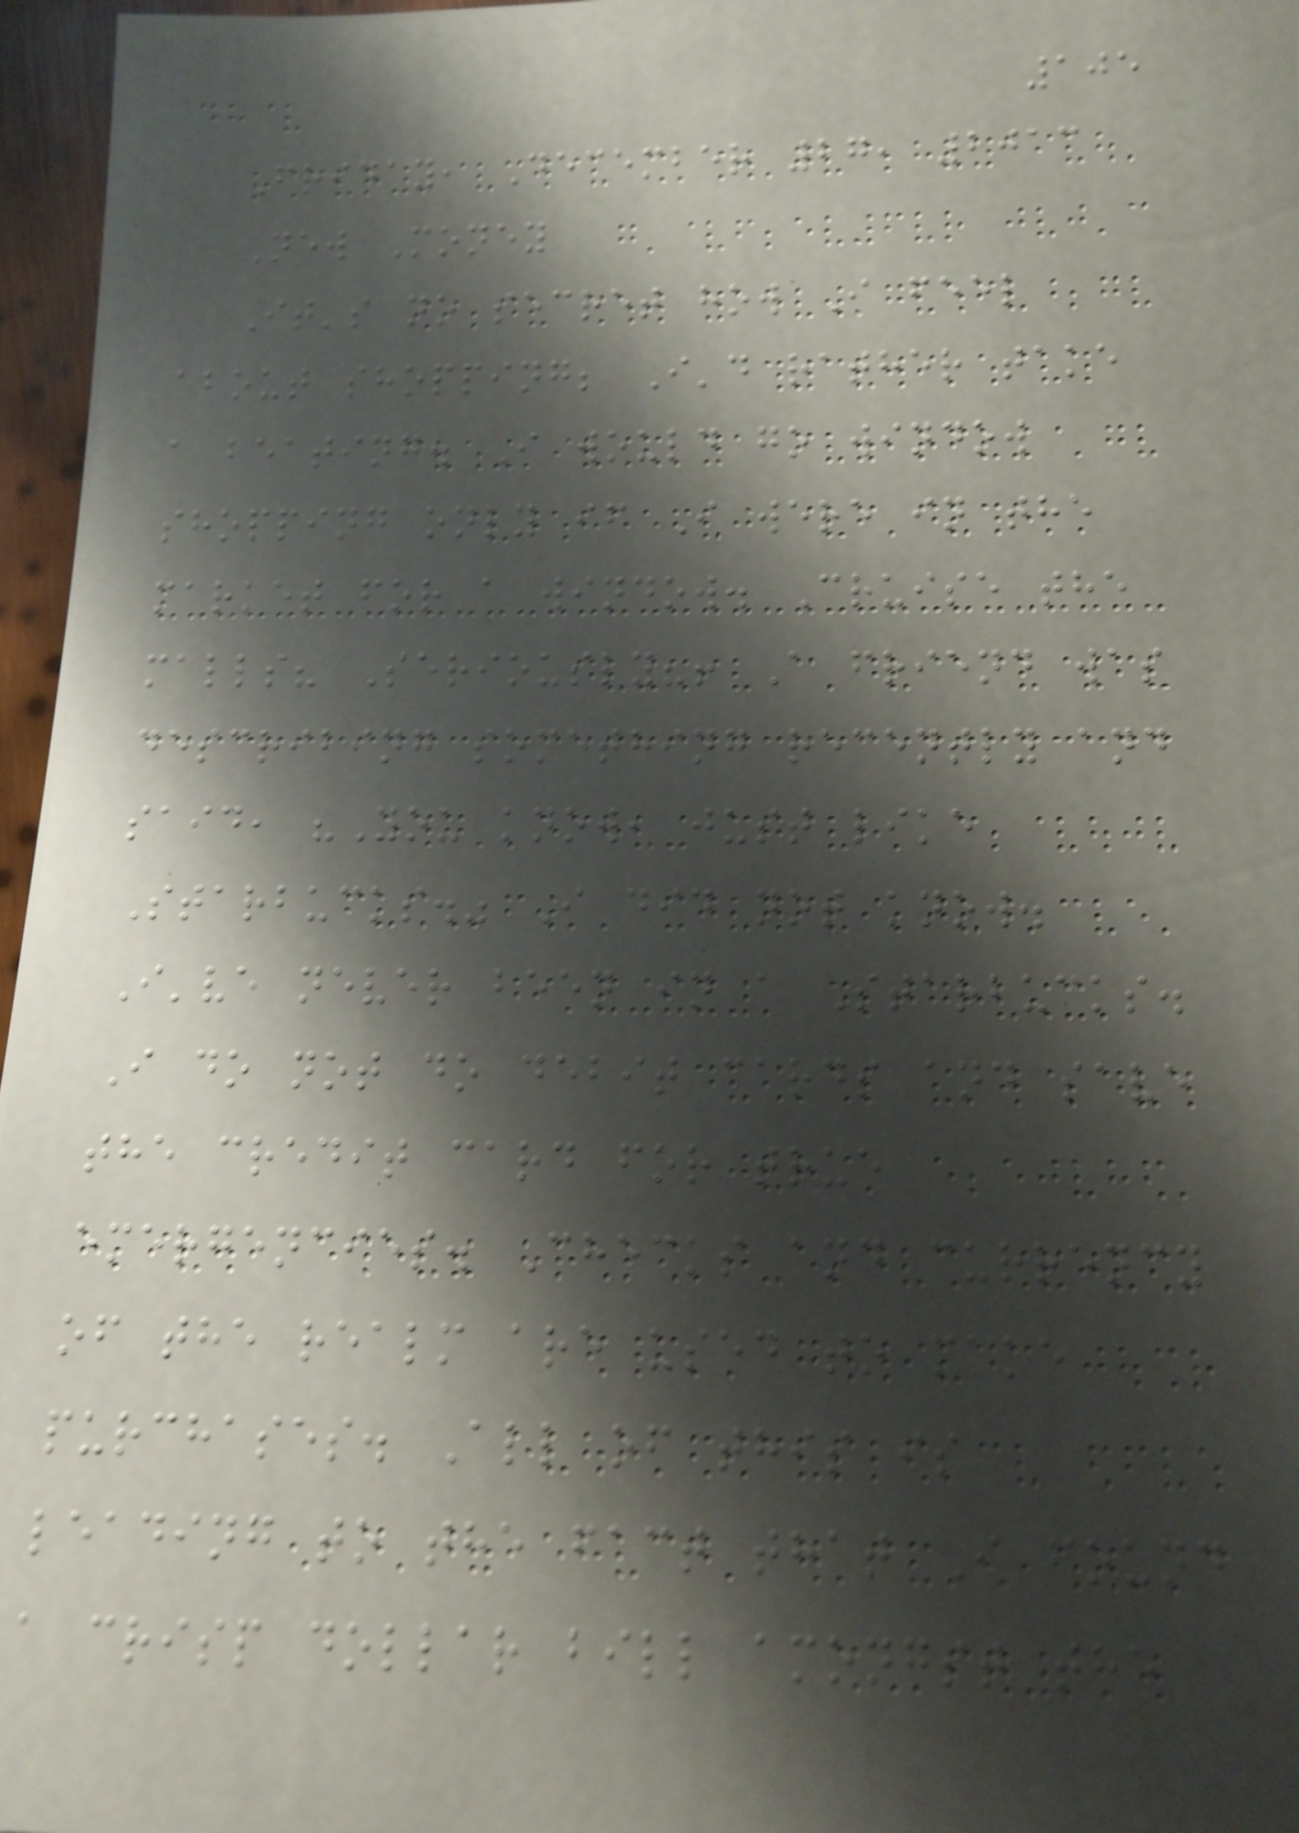105
Friday, December 27, 2013
New Money
It's no secret how I feel
about shopping; I'd rather take
a beating. I would go window
shopping only if I were in the
market for a window. Cruise the
malls? Seriously?! A friend was
describing something recently and
said, "You know, just like
Starbucks." I did not know.
I've never been in a Starbucks.
I do not do debit cards and save
the credit card for true
emergencies. Checks and currency
of the realm are used to make
purchases. All of this is
leading to the fact that I found
a crisp dollar bill amongst the
